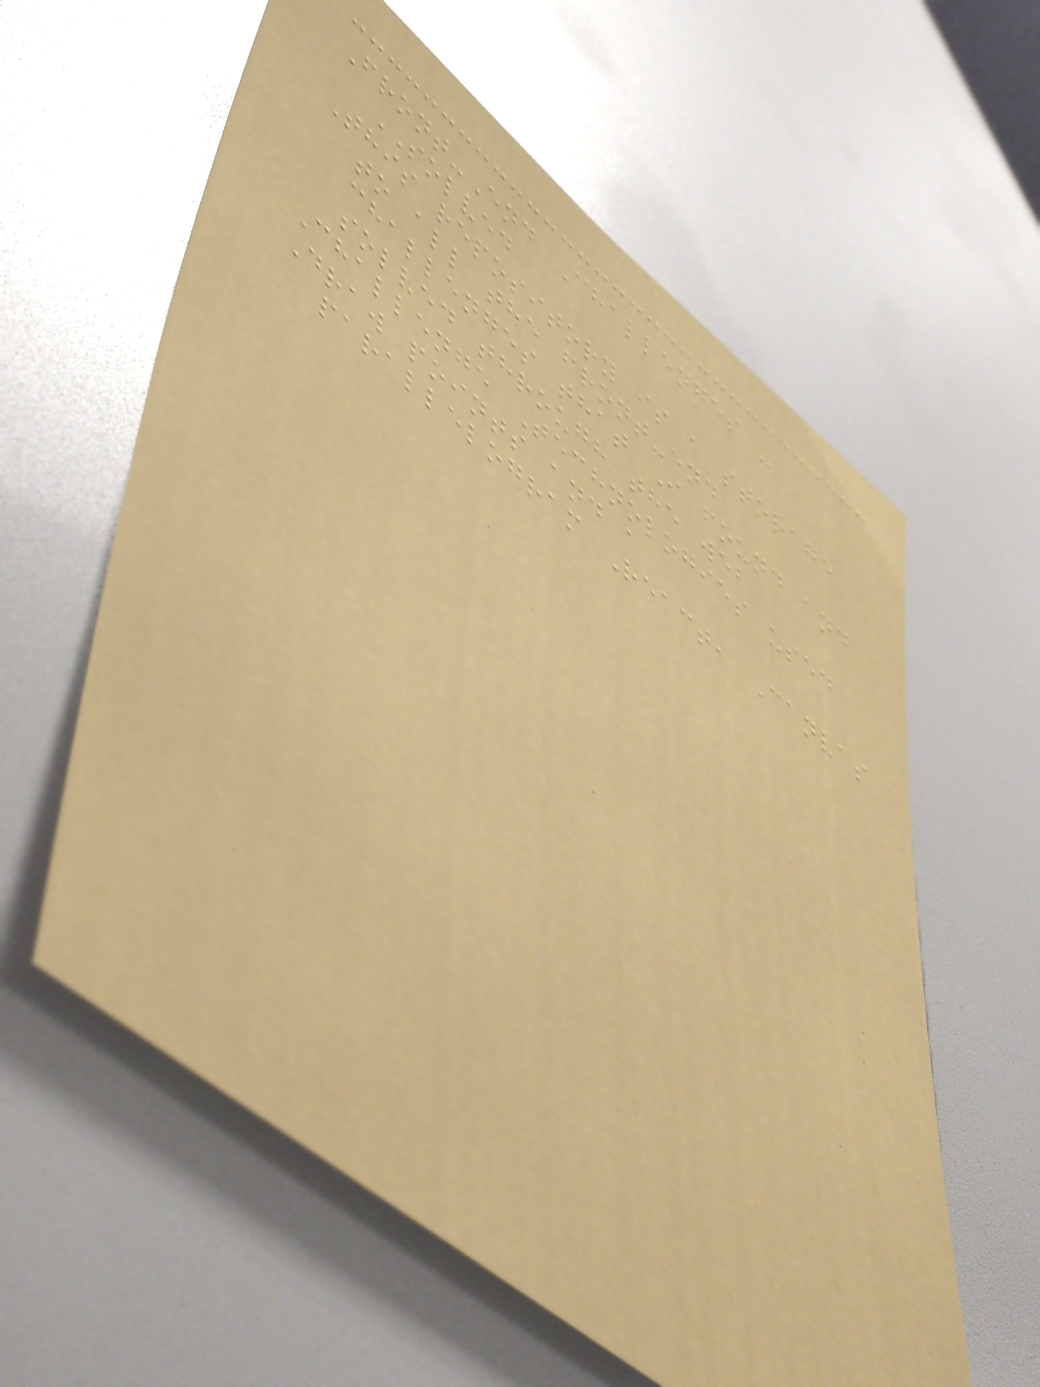Front-End Challenges -
SOLVED
This repository is a storage
to all the front-end
challenges that I found and
solved through the web
Challenge Technologies used
Draw points and a
parallelogram React, Canvas
